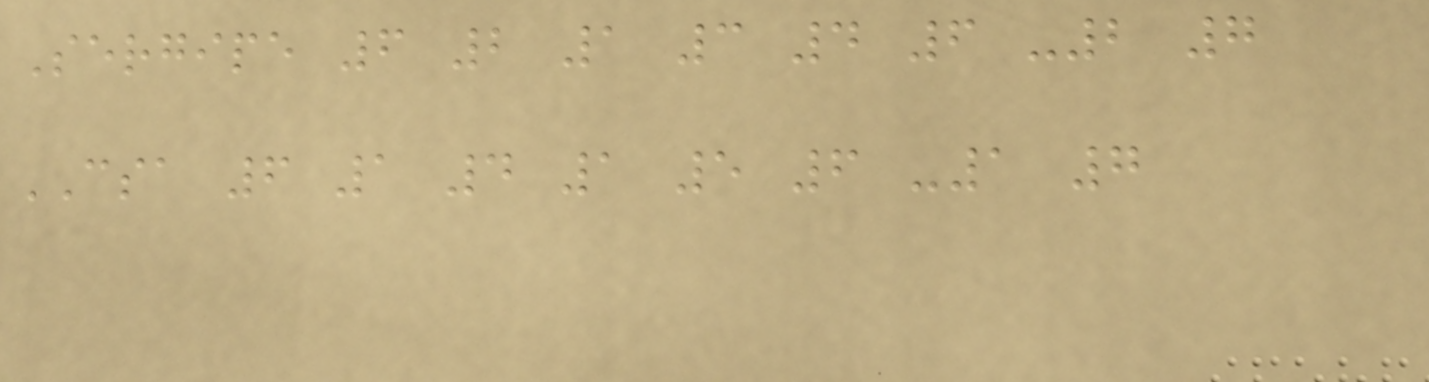Sergipe 6 2 1 3 4 6 -2 7
CSA 6 1 4 1 5 6 -1 7
